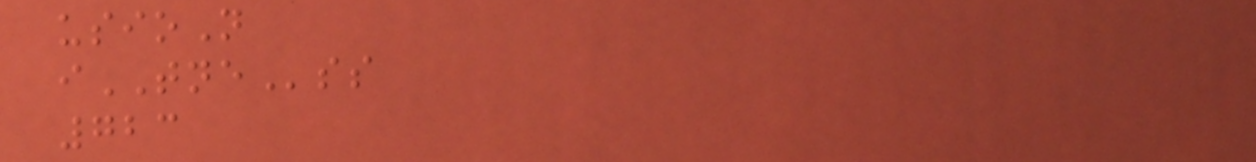usioN
iTNEss
723
